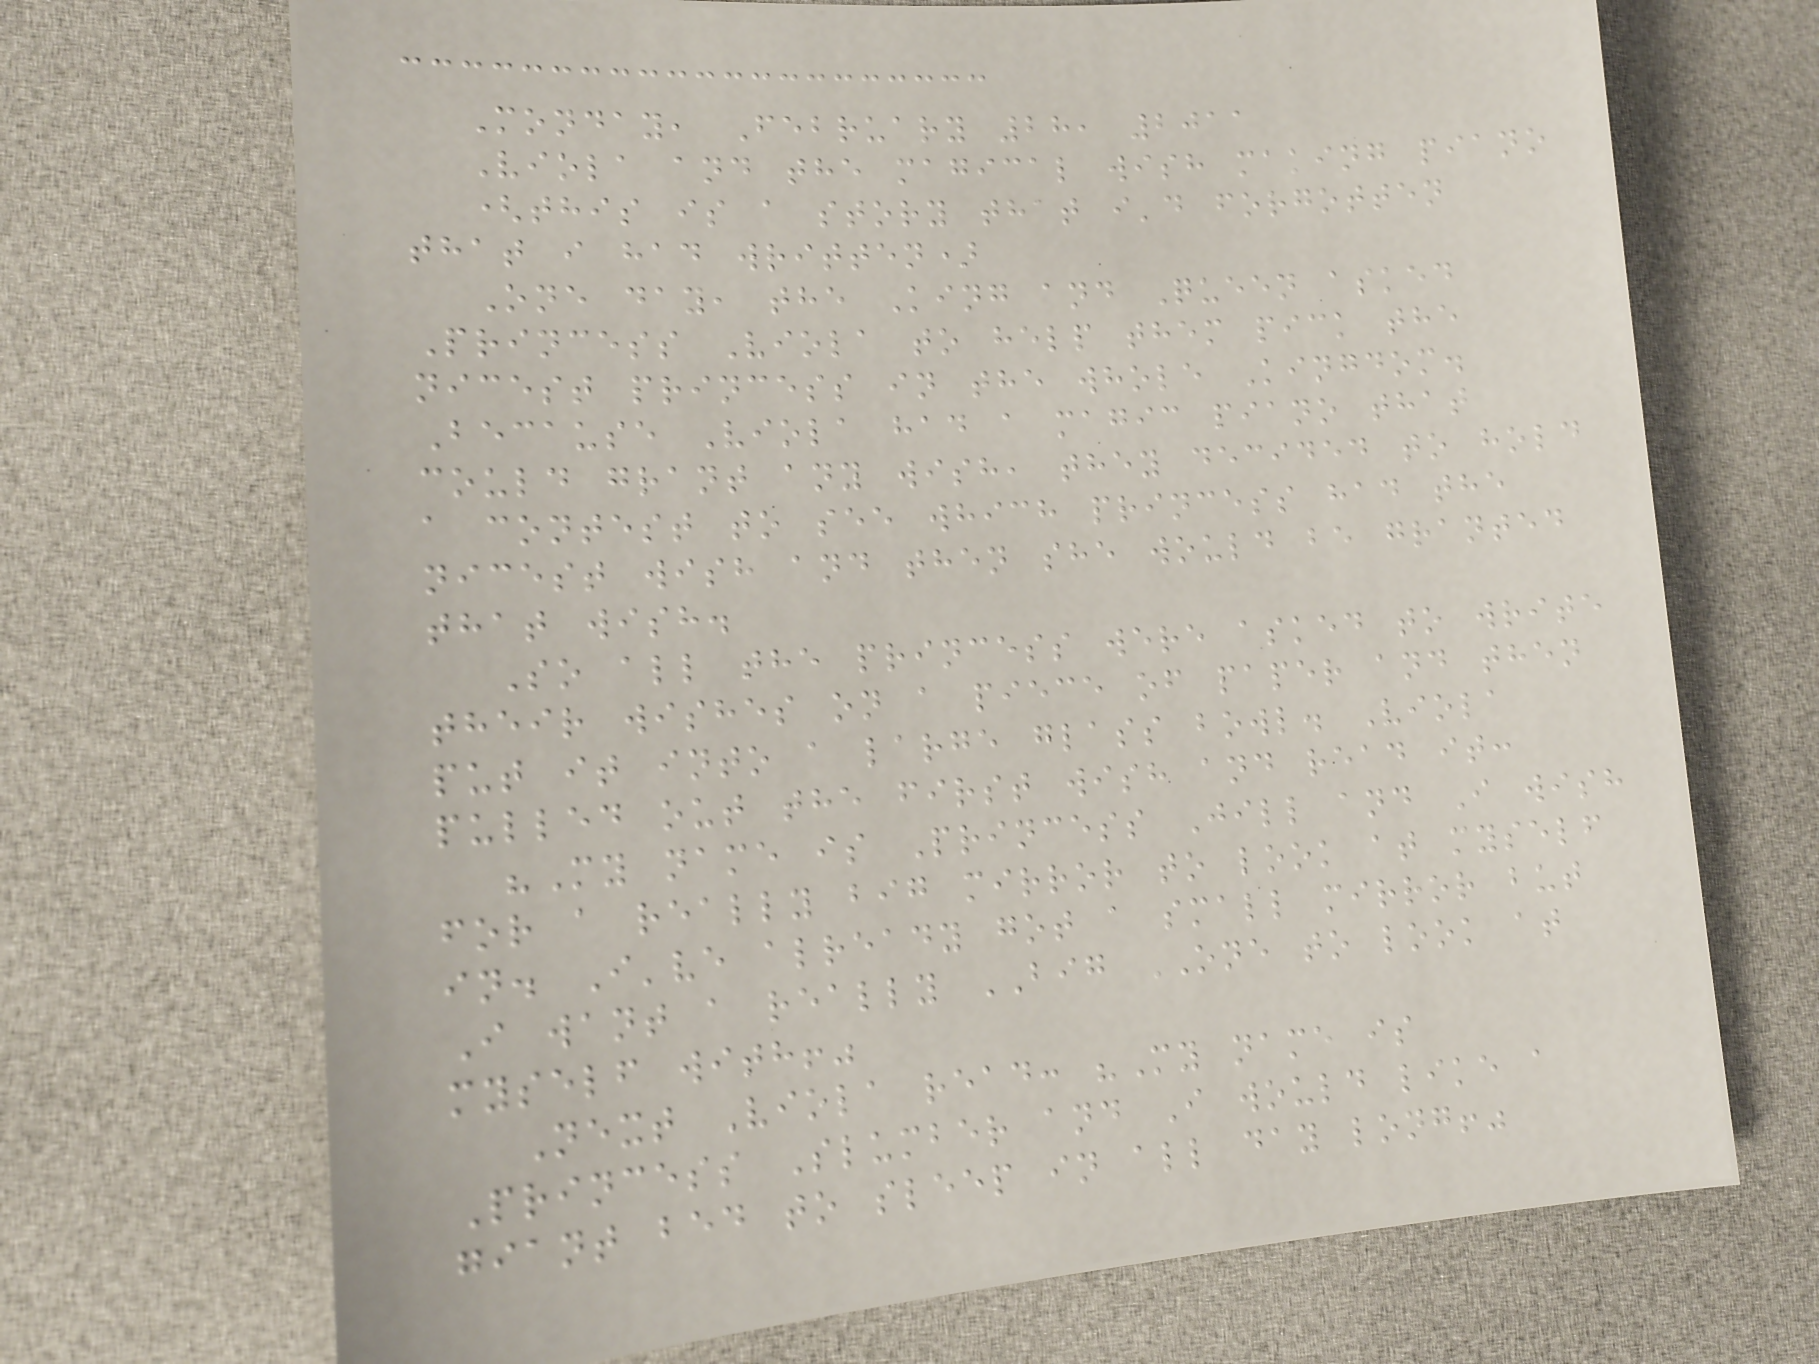Monday, February 28, 2011
Viola and the magical wish making piano
(this is a story that i'd forgotten
that i had written)
One day, the King and Queen asked
Princess Viola to help them pick the
nicest princess in the whole Kingdom.
Because Viola had a magic piano that
could grant any wish, they decided to hold
a contest to see which princess had the
nicest wish and then she would be granted
that wish.
So all the princess were asked to write
their wishes on a piece of paper and then
put it into a large glass bowl. Viola
pulled out the first wish and read it:
"My name is Princess Jill and I wish
for a really big mirror to look at myself
in. I've already got a small mirror but
I want a really BIG ONE to look at
myself with!"
Next Viola read: "My name is
Princess Slumber and I would like a
giant bed to sleep in all day long!"
